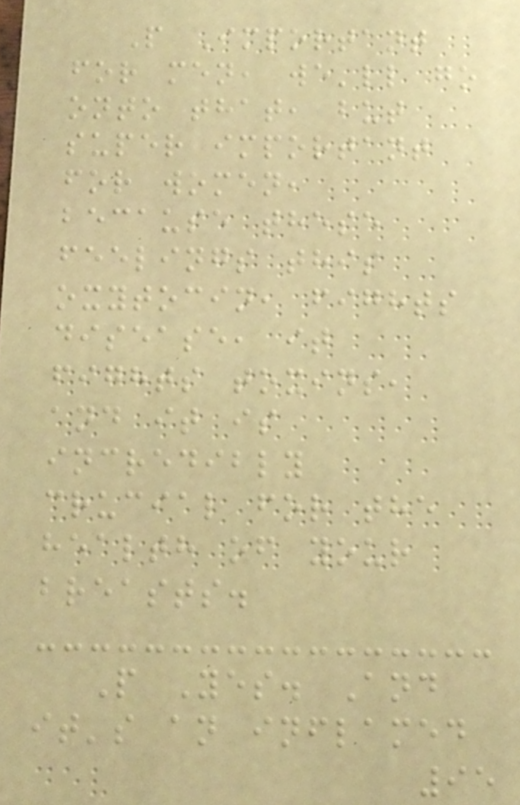P Important
for men, we'll go
onto that, but
super important
for women,
because these
feelings this
oxytocin, fights
disease, it
fights toxins,
and it is
incredibly
crucial for the
health of your
breasts.
P Yes. And
it's an inflamed
95
